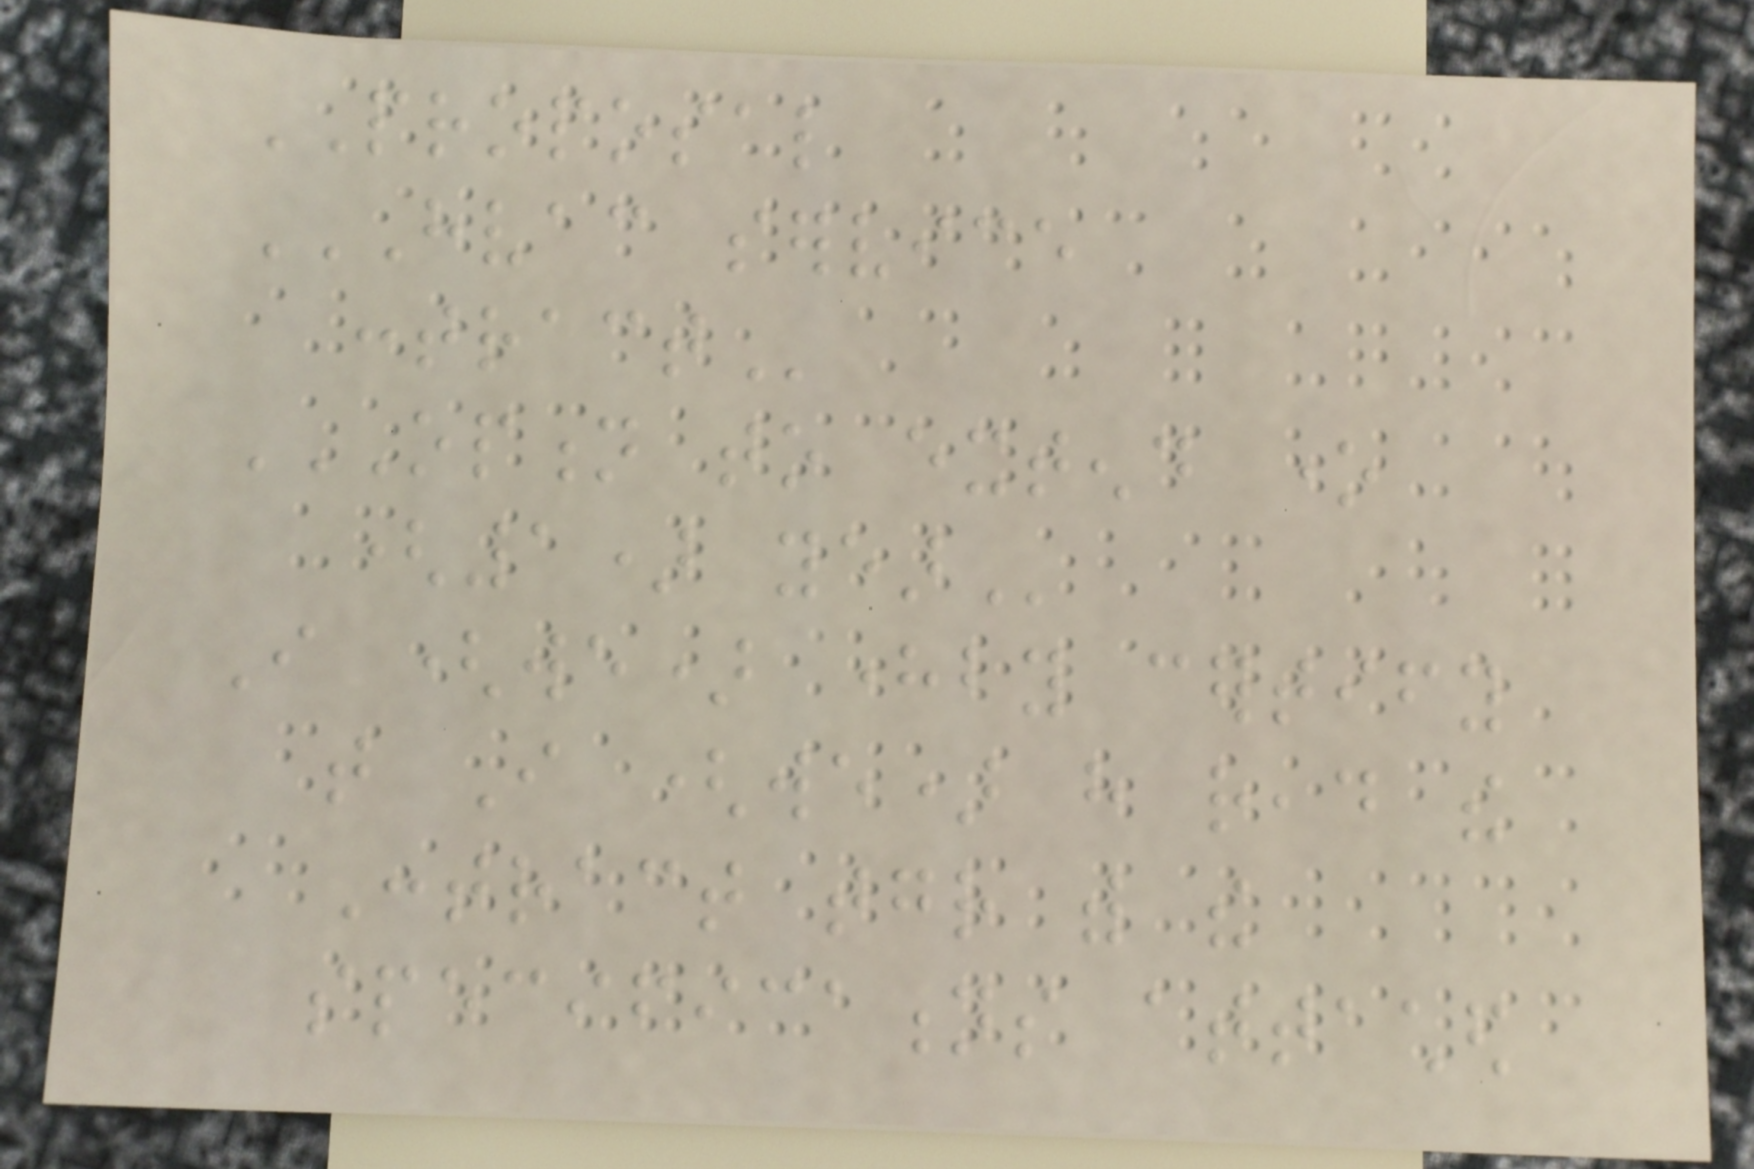PROPOSAL
HVAC SERVICE
CONTRACT
OPTION TO EXTEND ONE
(1) YEAR
I (we) hereby certify
that I (we) have read the
Contract together with the
specifications attached
